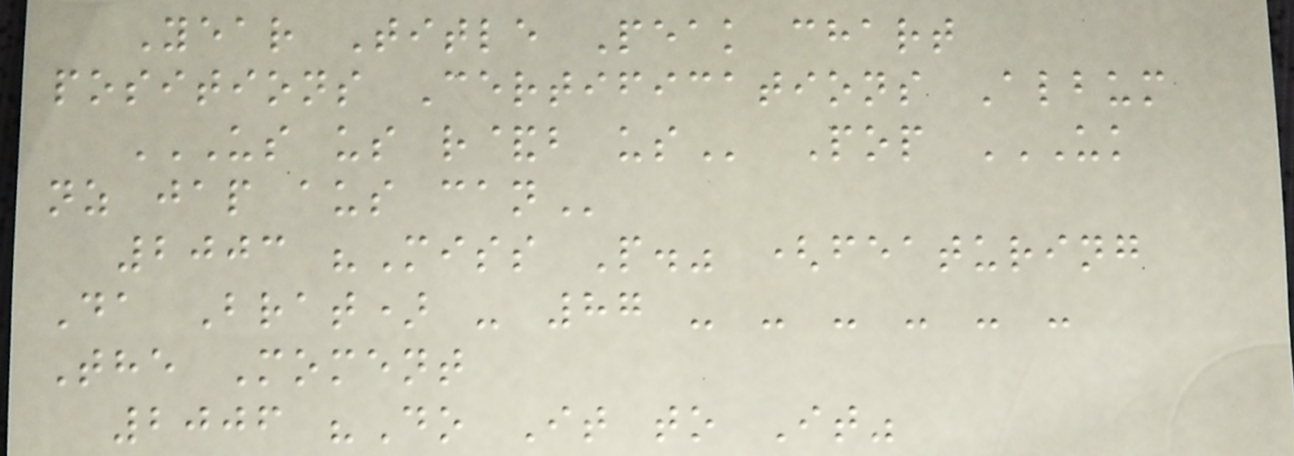Year Title Peak chart
positions Certifications Album
US US R&B US Pop UK
NZ JAP AUS CAN
2003 "Miss P." (featuring
Da Brat) - 87 - - - - - -
The Moment
2006 "Do It to It"
